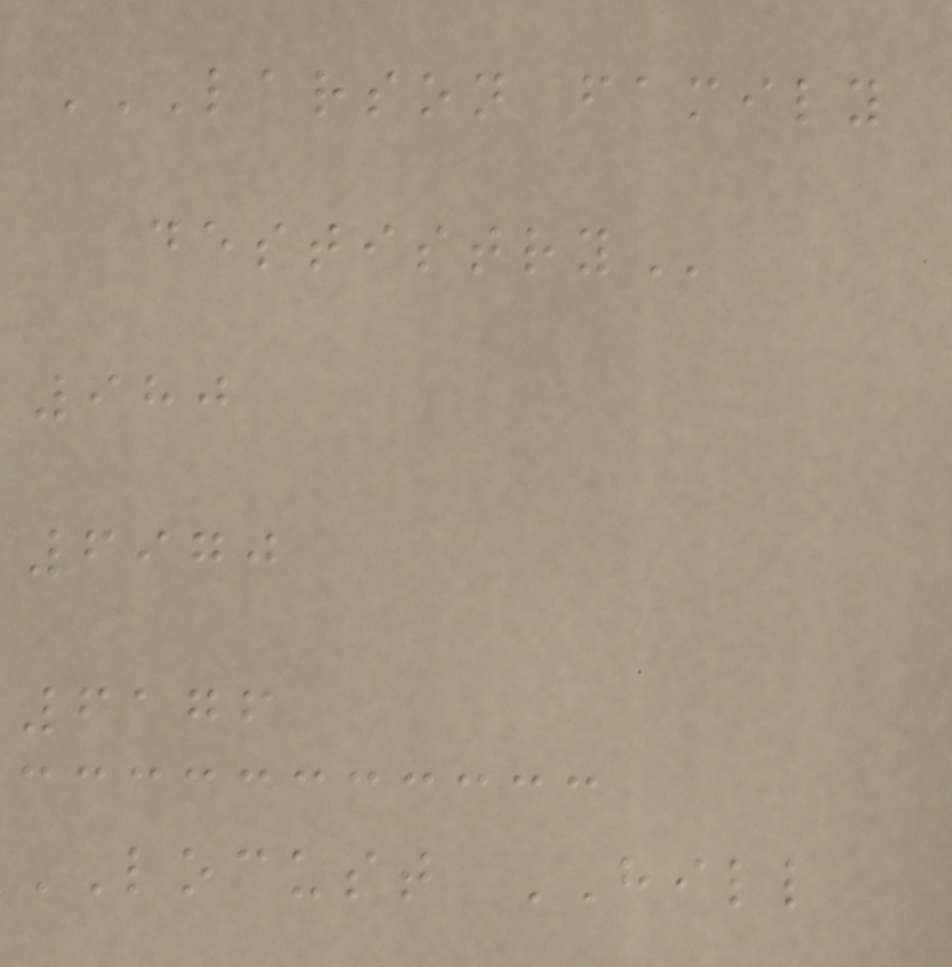LARSON FAMILY
DESTISTRY
980
6970
6176
LOCUST HILL
